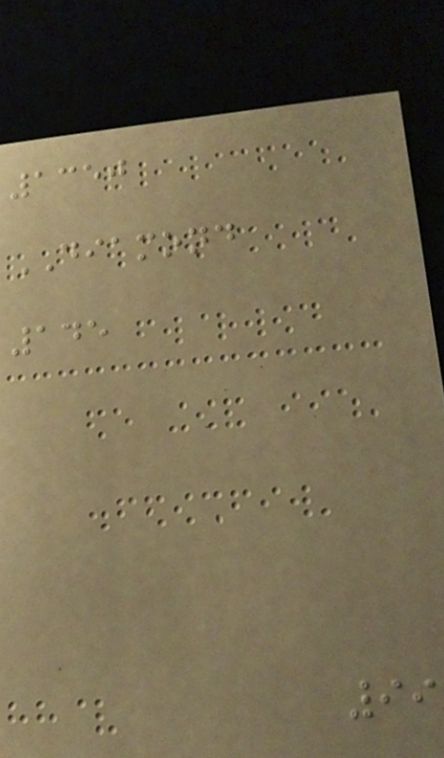1350
DIAMOND
145
99
